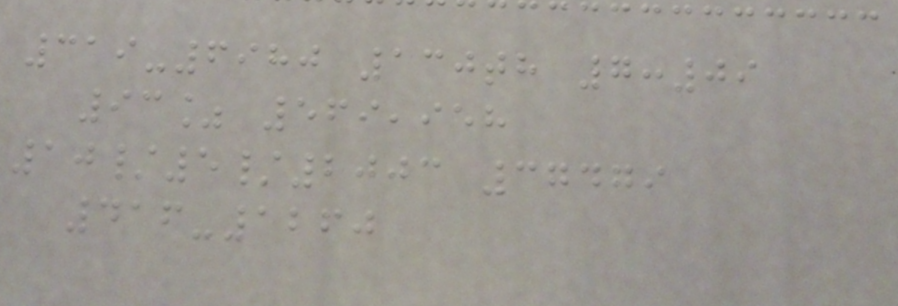319-6980 130th 7:09
93% 569,958
10/5/2003 37479
416-1260
